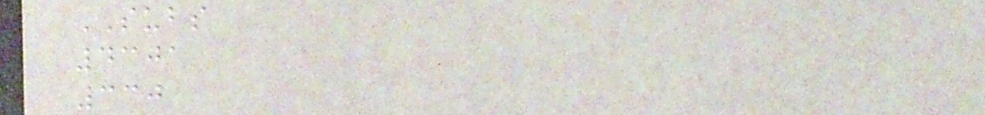SUBS
4301
330
